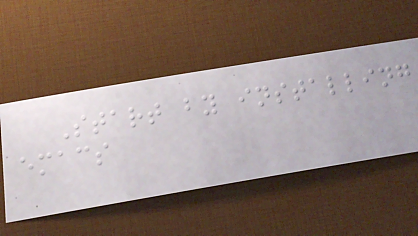Start by installing
emacs
